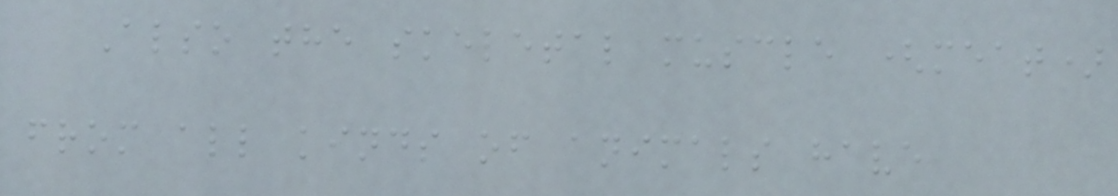Also the skeletal muscle (meat)
from all kinds of animals have
